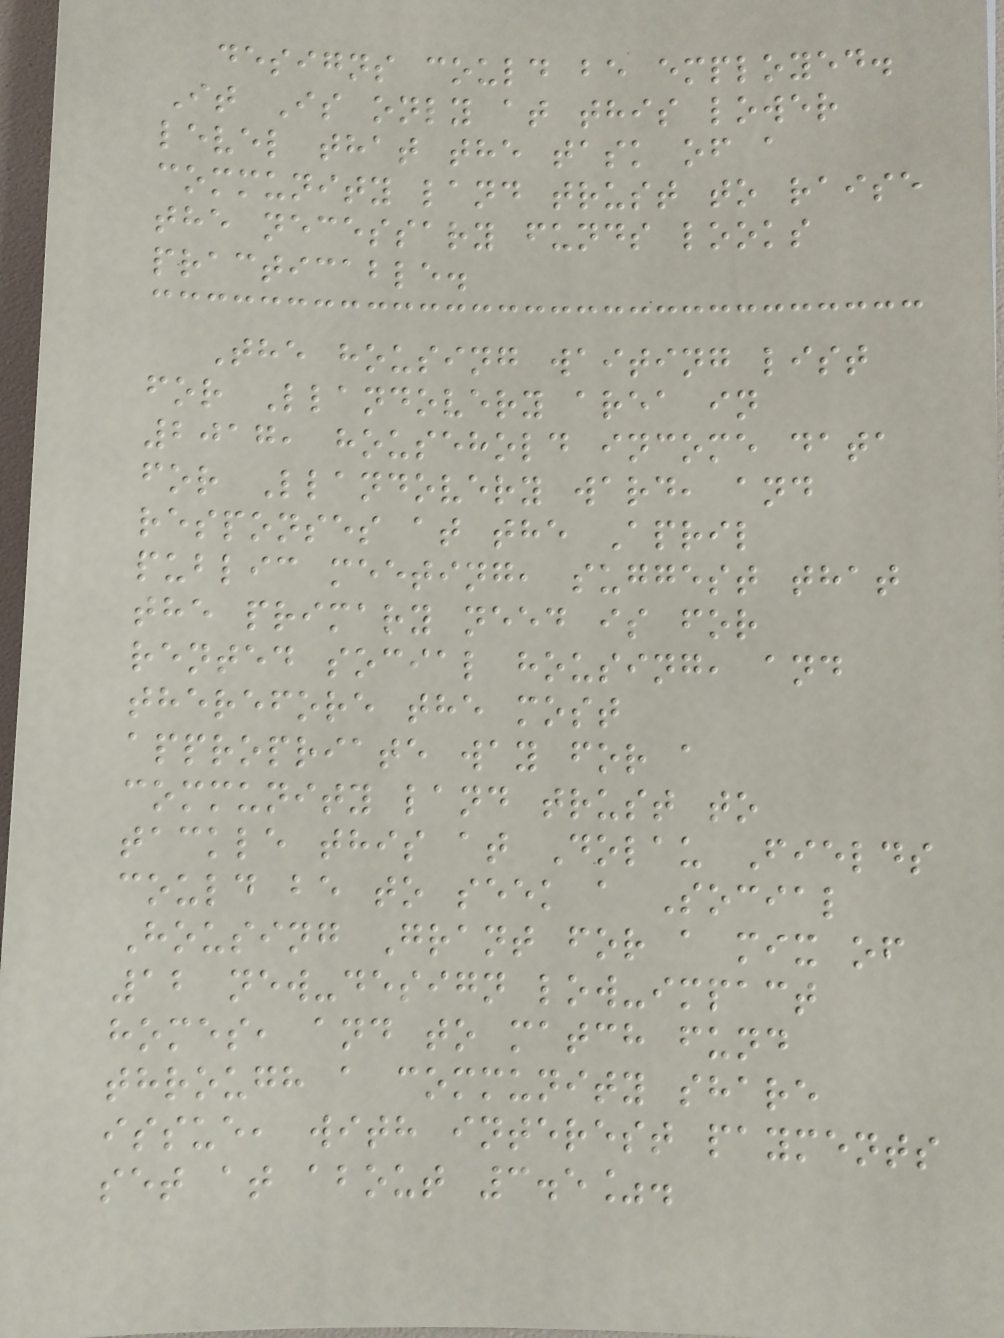designs could be employed.
It Is only at this lower
level that the task of a
community land trust to raise
the necessary funds looks
practicable.
The housing waiting list
for Llandovery area in
2017, household income data
for Llandovery ward, and
responses at the April
public meeting, suggest that
the primary need is for
rented social housing, and
therefore the most
appropriate way for a
community land trust to
tackle this at Dolau Fields
could be to seek a Social
Housing Grant for a mix of
12 new-design low-impact
homes, and to match fund
through a community share
issue, with interest payments
set at about 3.5%.
